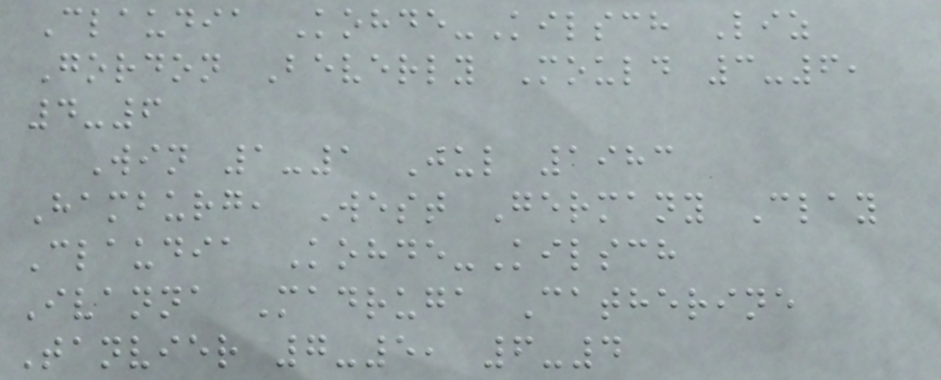Claudia Kohde-Kilsch Liz
Gordon Beverly Mould 3-6,
4-6
Win 1-1 Jul 1983
Hamburg, West Germany Clay
Claudia Kohde-Kilsch
Ivanna Madruga Catherine
Tanvier 7-5, 6-4
